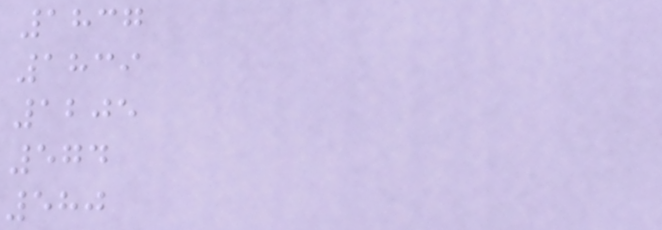1837
1839
1205
574
580
